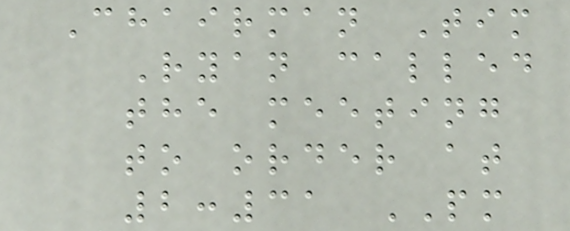Chairman Tim
Ryan called
the meeting
to order at
2:31 PM
